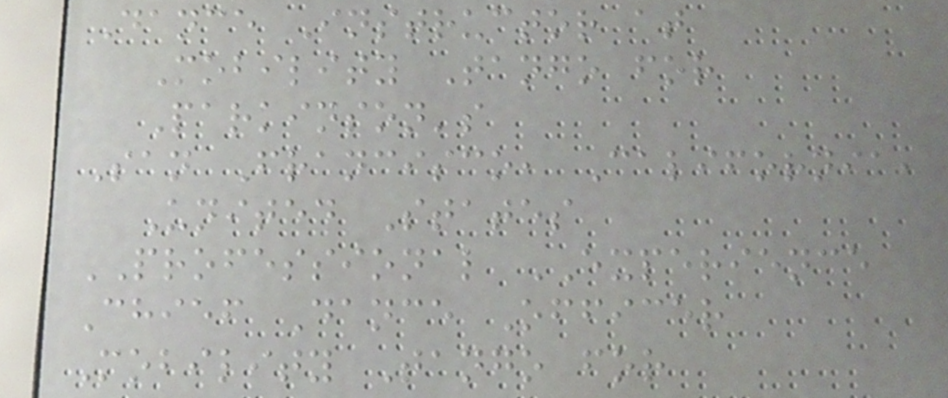Dance Instructor at
Mobility Tango for
Parkinson's
San Francisco, California,
United States
PROFESSIONAL EXPERIENCE
Chief Dance Officer
Mobility Tango for
